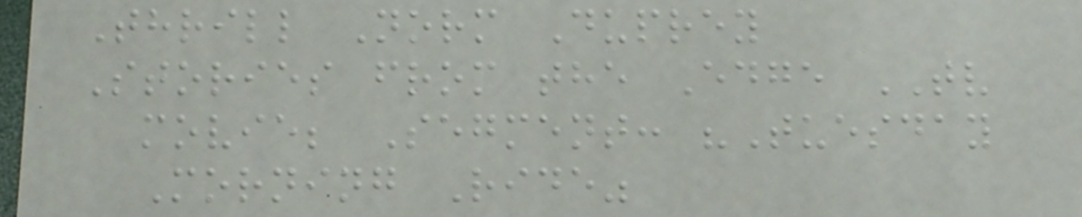Thrill Norm Duprey
Stories from the Edge TV
movie; Segment: "Tuesday
Morning Ride"
